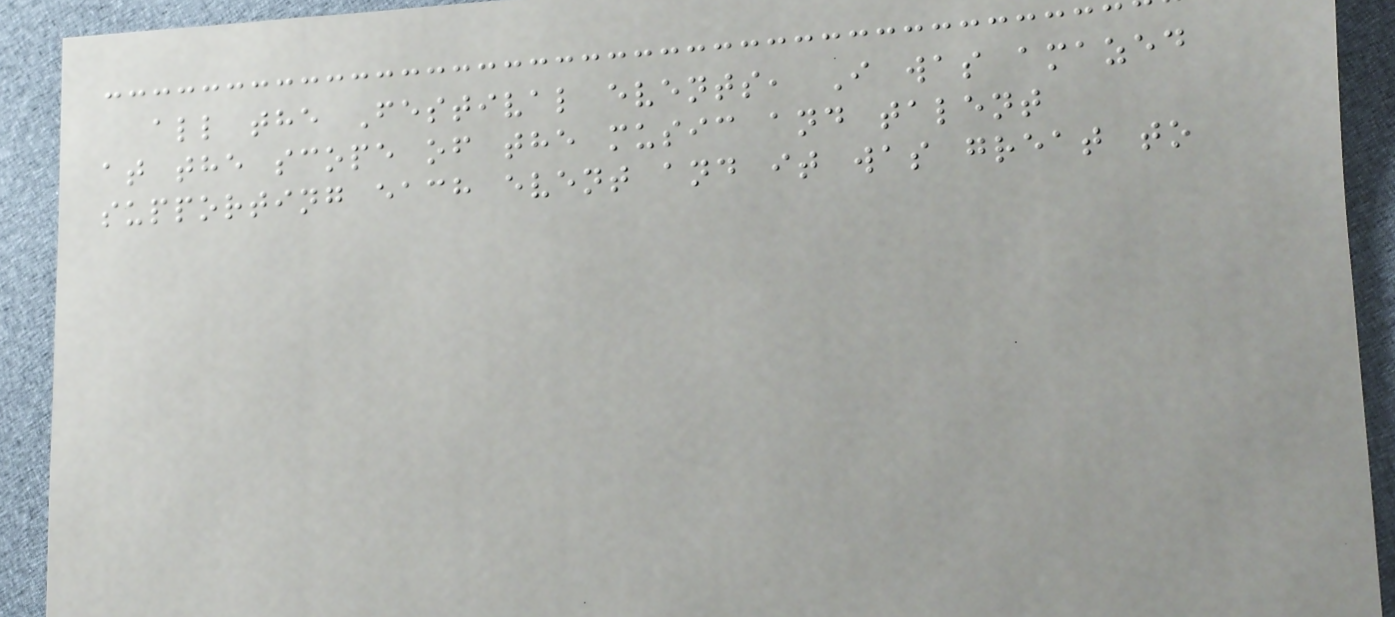all the Festival events, I was amazed
at the scope of the music and talent
supporting each event and it was great to
